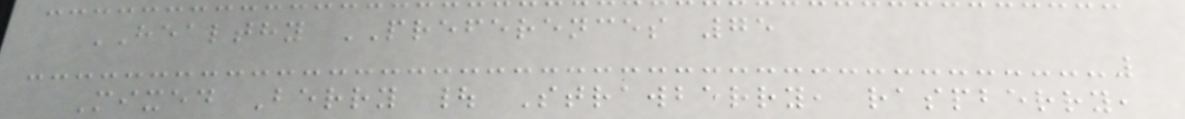HEALTHY PREFERENCES 75
Mixed Berry | Strawberry, raspberry,
